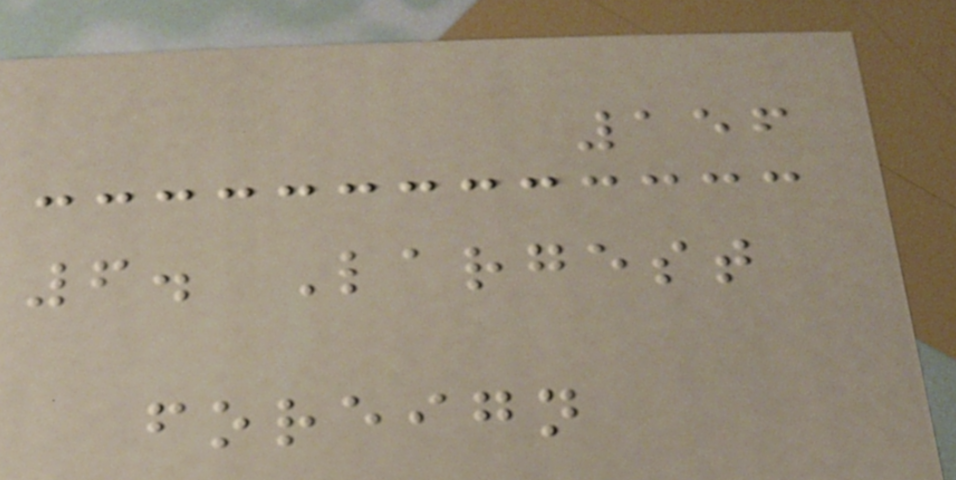156
6. Largest
foreign
